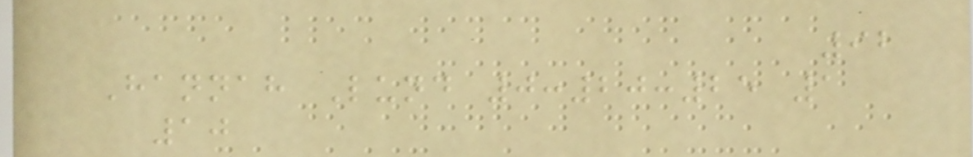92
Hannah Lund 0:20:25 1
10
